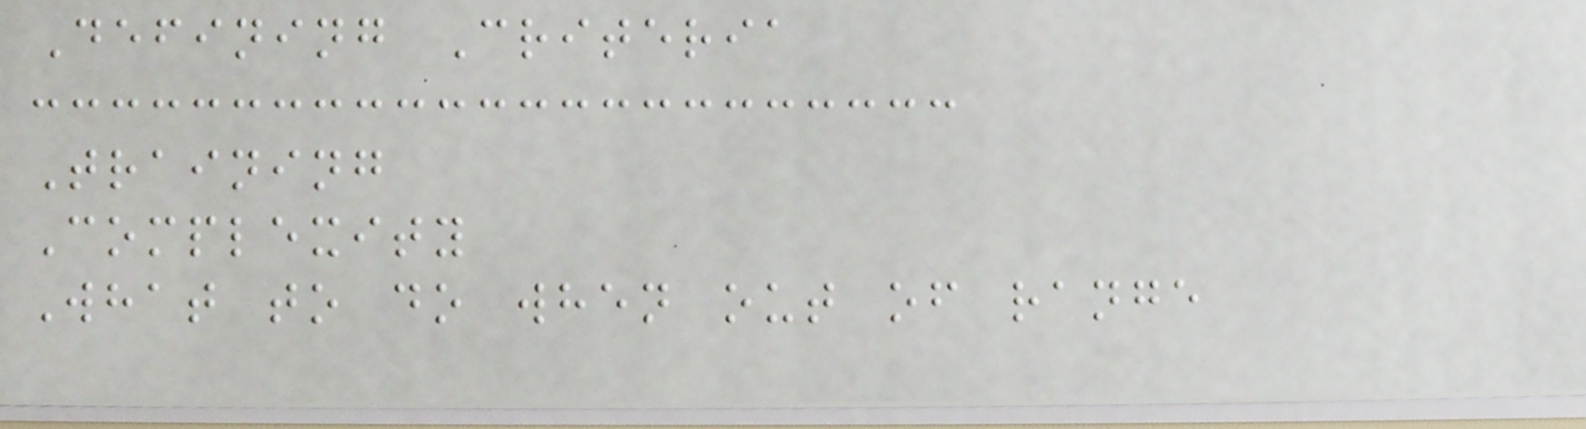Defining Criteria
Training
Complexity
What to do when out of range
